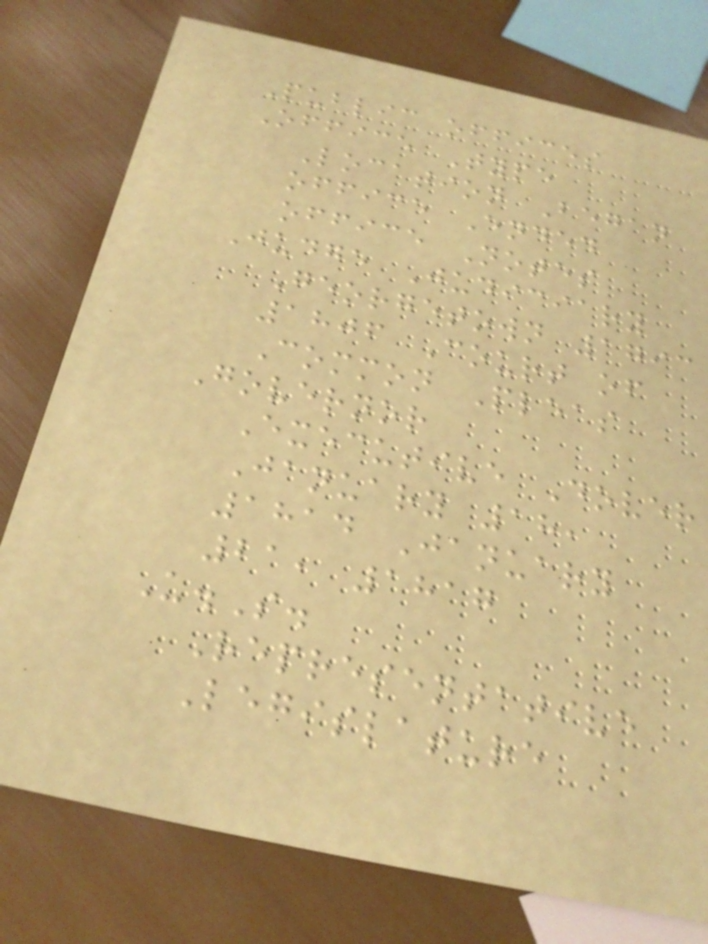Public offices
Office Type
Location Began
office Ended
office Notes
Judge Judiciary
Georgetown 1793
1806 Court of
Common Pleas
Governor
Executive Dover
January 18,
1814 January
21, 1817
U.S.
Representative
Legislature
